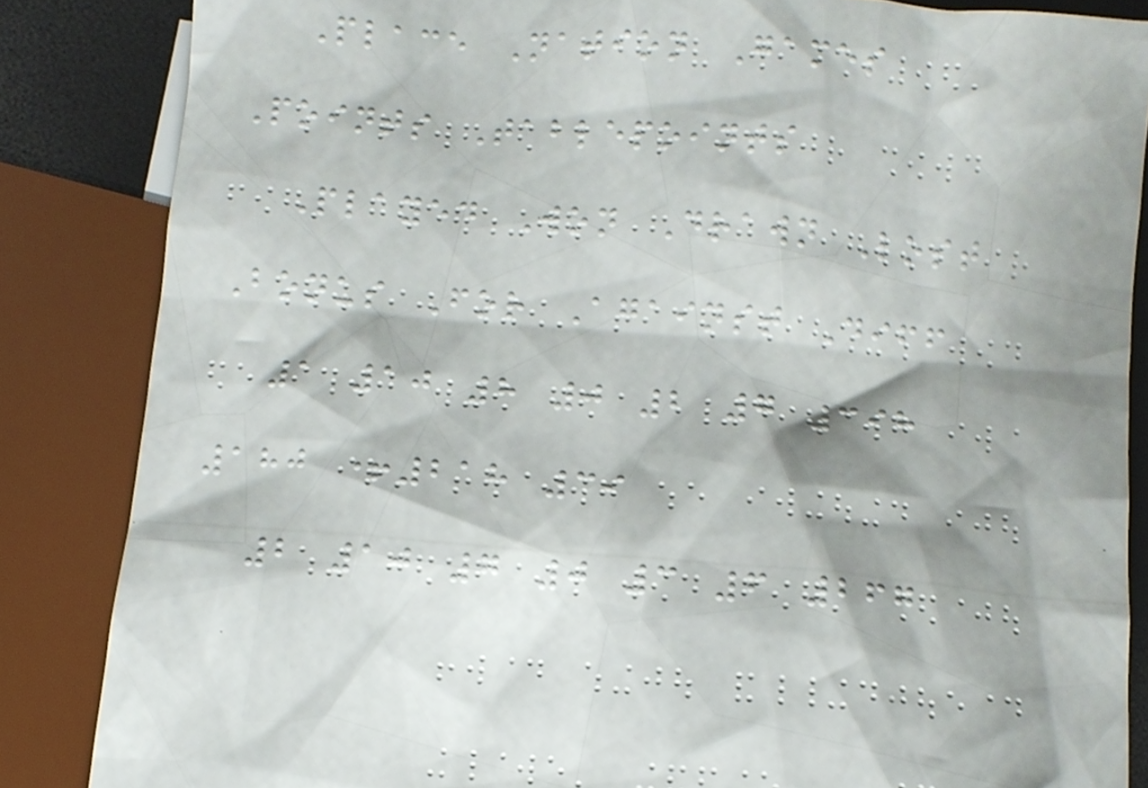Place Nation Games
Points Tablepoints
Played Won Drawn Lost
Bonus For Against Diff
1 10 8 0 2 7 398
180 +218 39
2 10 7 0 3 6 267
